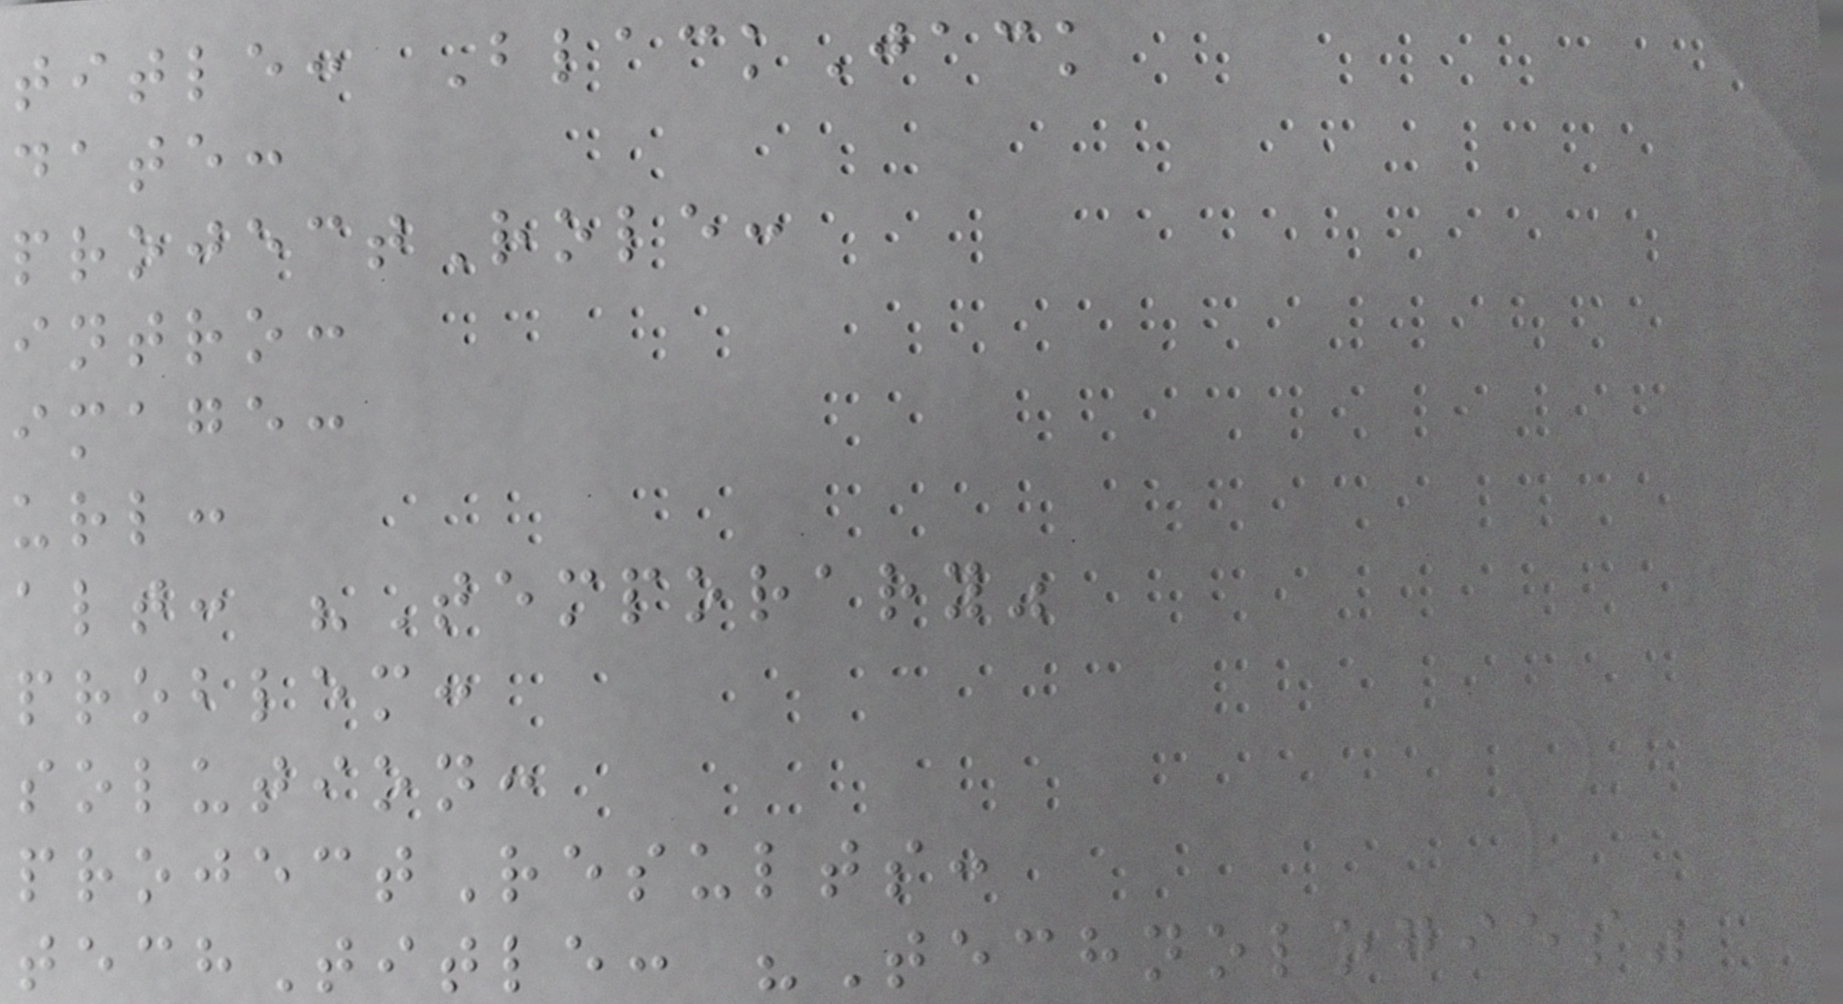title: BlackJack
date:
projectRole:
intro:
image:
url:
alt: "Temporary"
problem:
solution:
projectResults:
techTitle: "Technologies"
